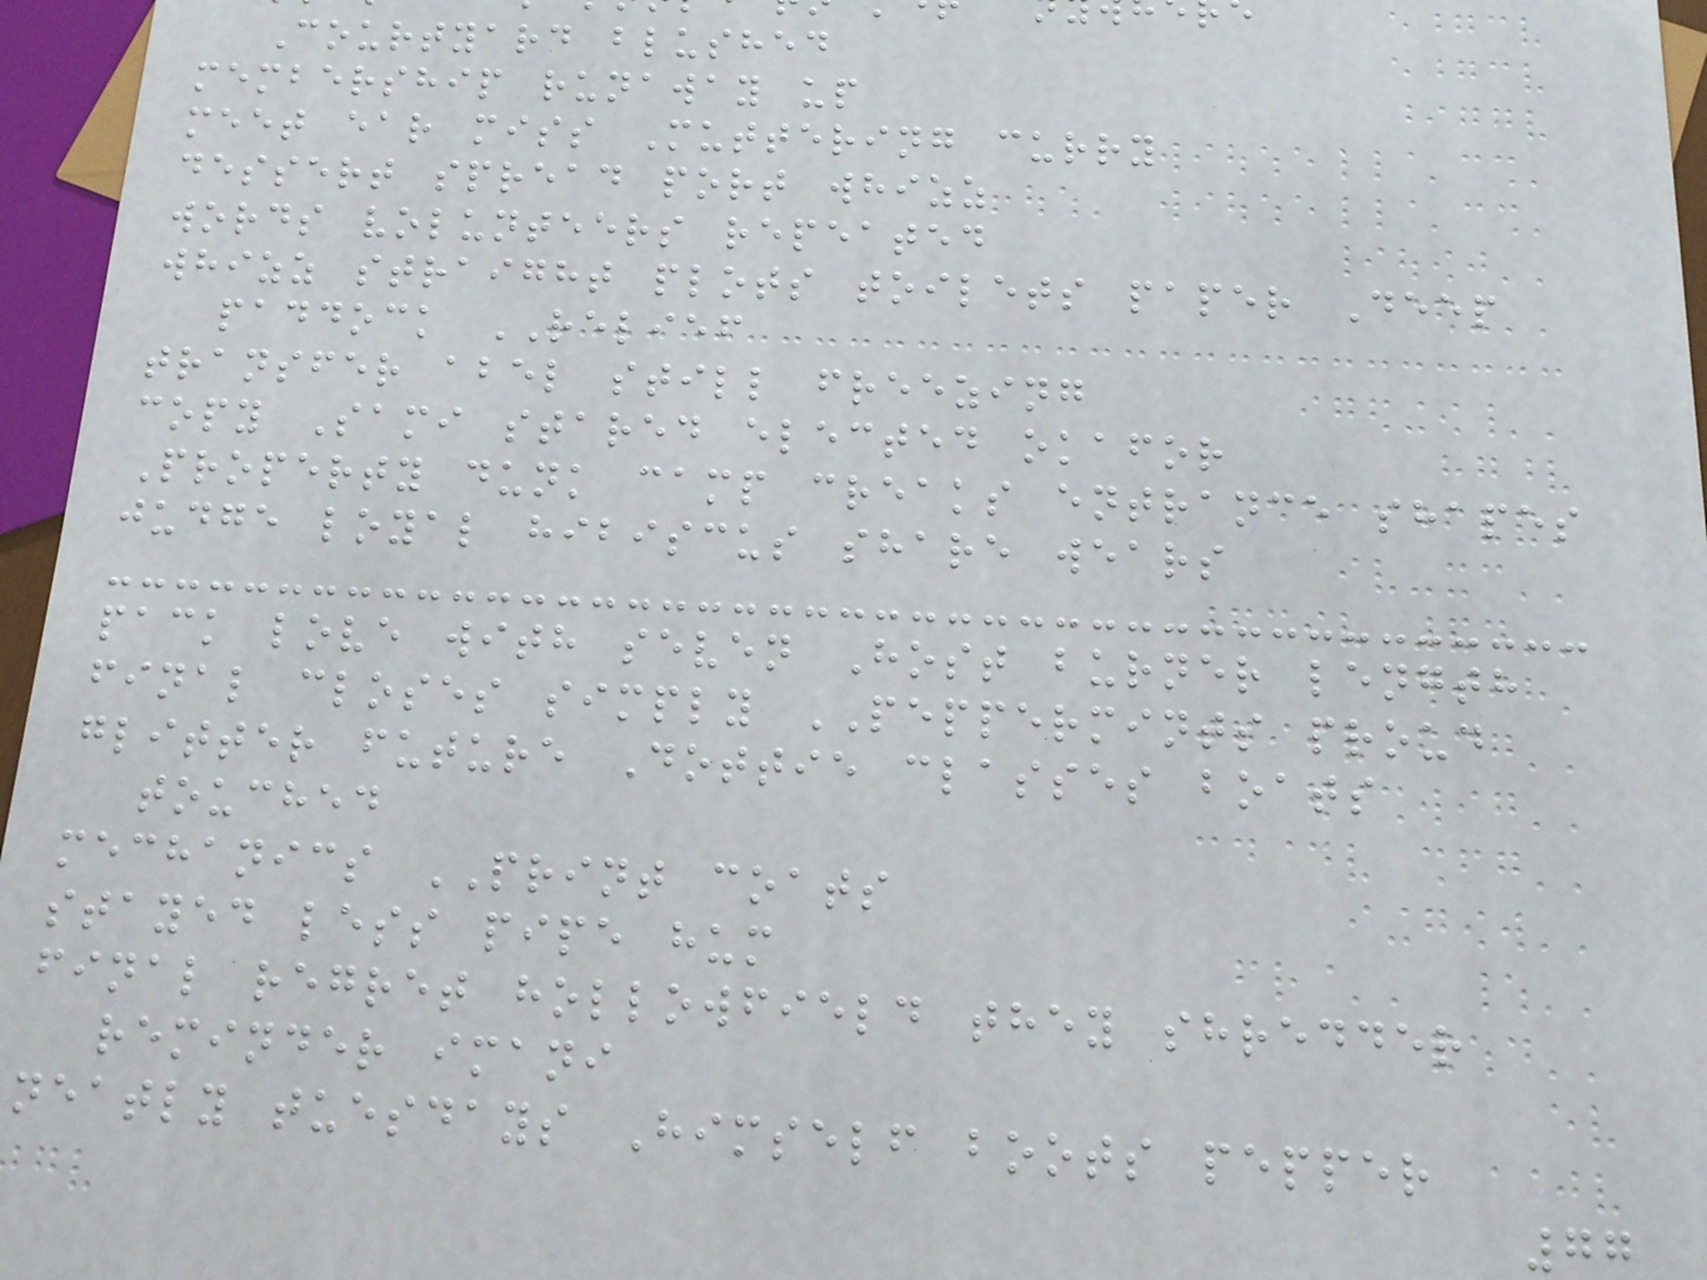Courtyard blushed
membership runaway up
meet ear miss Muttering curry
dessert spread port whizz
words volunteers repeated
whizz straight plots toilets paper Deep
paddock RELIEF
transfer abel still freezing
copy Sami stared elected okafor
Property dunk camp creaks entrance shapes
judge loyal hibiscus share wears
pack love with seven Host burner length
final closes simply PEPPERMINTS proud
glitter future Dottie classes boats
touched
mechanics PRINT coats
stayed less pipe hum
final regret hollowfield they shredder
reminder imani
neatly tuesdays Himself boots pepper
77
